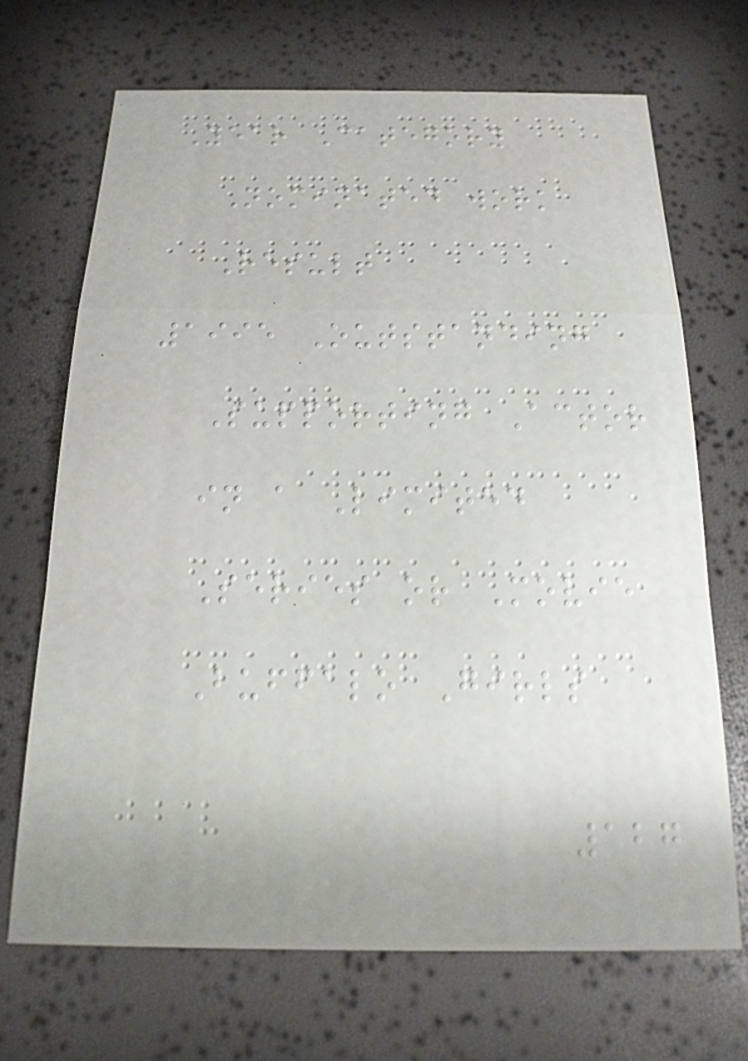Year Category
Nominated work
Result
1995 Outstanding
Supporting Actor
in a Limited
Series or Movie
Buffalo Girls
127
